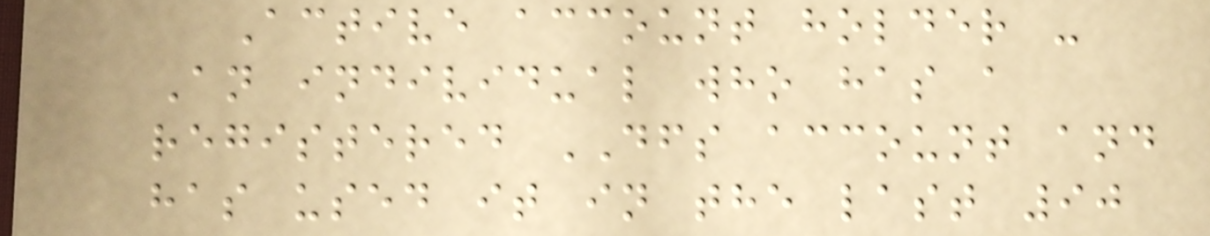Active account holder -
An individual who has a
registered DFS account and
has used it in the last 90
